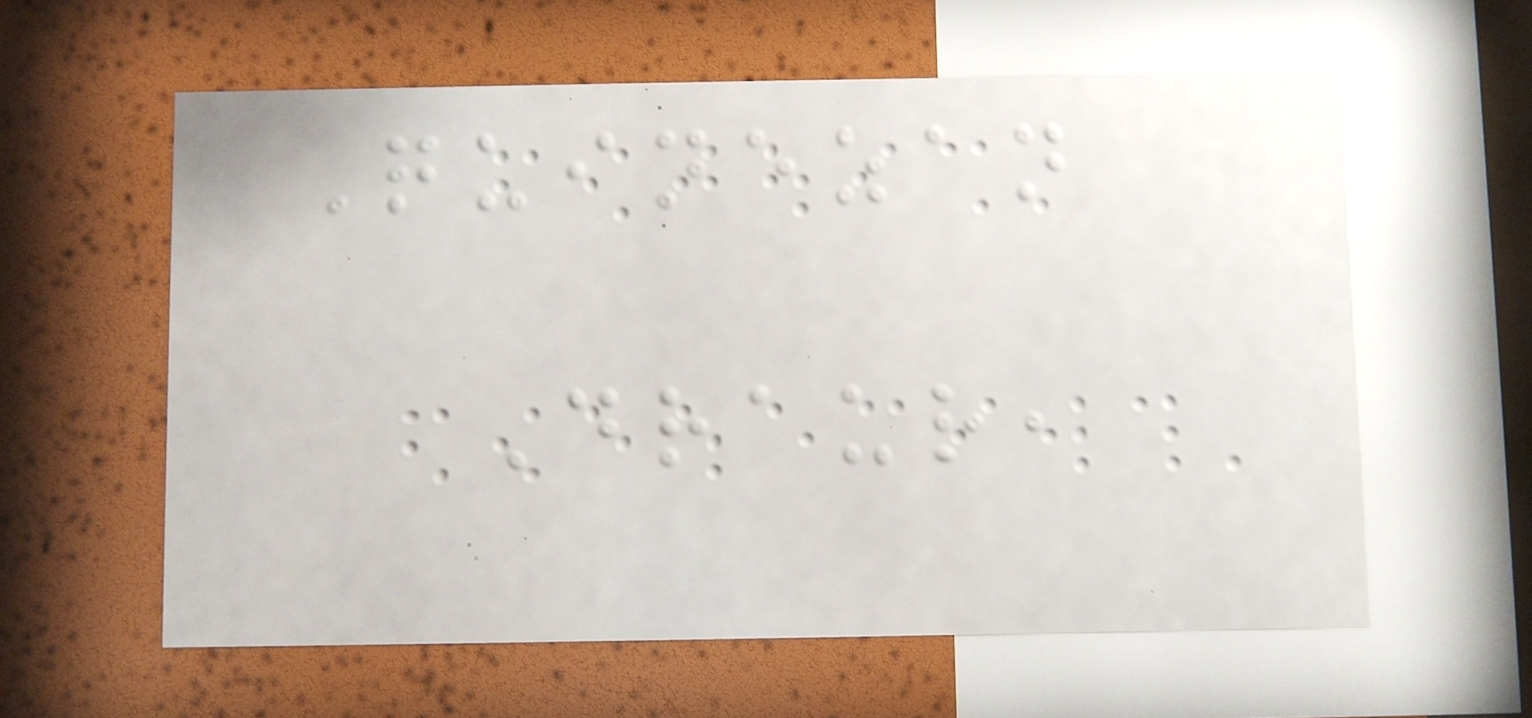Quinezan
Draur,
